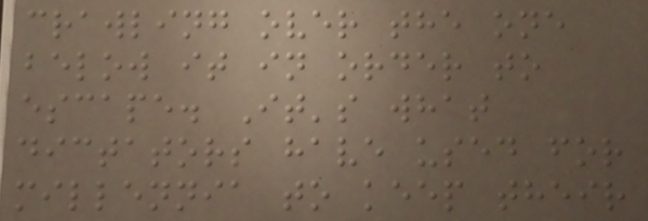crawling over the one
below it in order to
escape. It's what
dictators have used for
millennia to keep their
